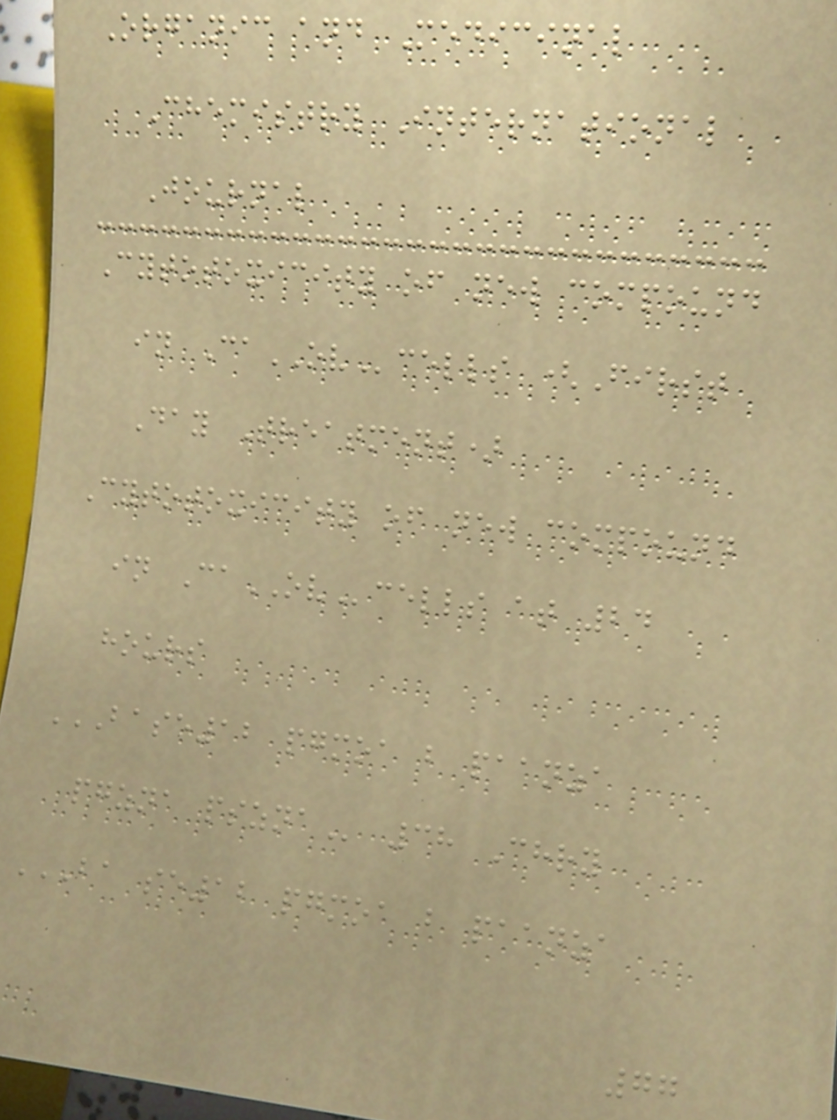Organic and Medicinal
Chemistry International
Journal
Cytotoxicity of new compound
in CaOVcells (First
Day Treatment)
Cytotoxicity of new compound
in CaOVcells at 24
hours
BASE12 PGMOA B PAANZA
PGZNA PSZNA 38 Chry
BA SE12 PGMOA B PAANZA
77
